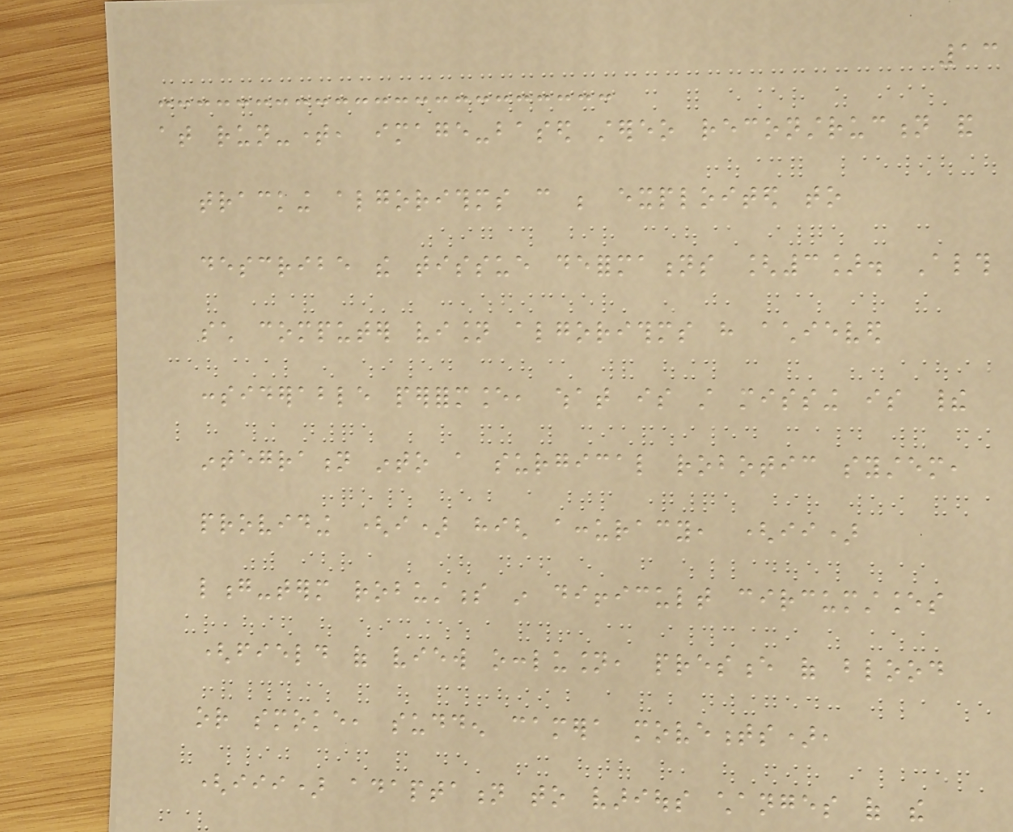13
at run-time, image-based stereo reconstruction and
tracking algorithms can be exploited to
describe the tissue deformations [3]. Although
such computer vision algorithms have achieved
considerable performance, what is still missing is their
integration into a surgical robotic system,
providing (i) high accuracy, (ii)
long-term robustness in difficult circumstances
(field of view occlusion, presence of blood
or smoke, sudden camera movements),
(iii) adaptation to various changes of the
